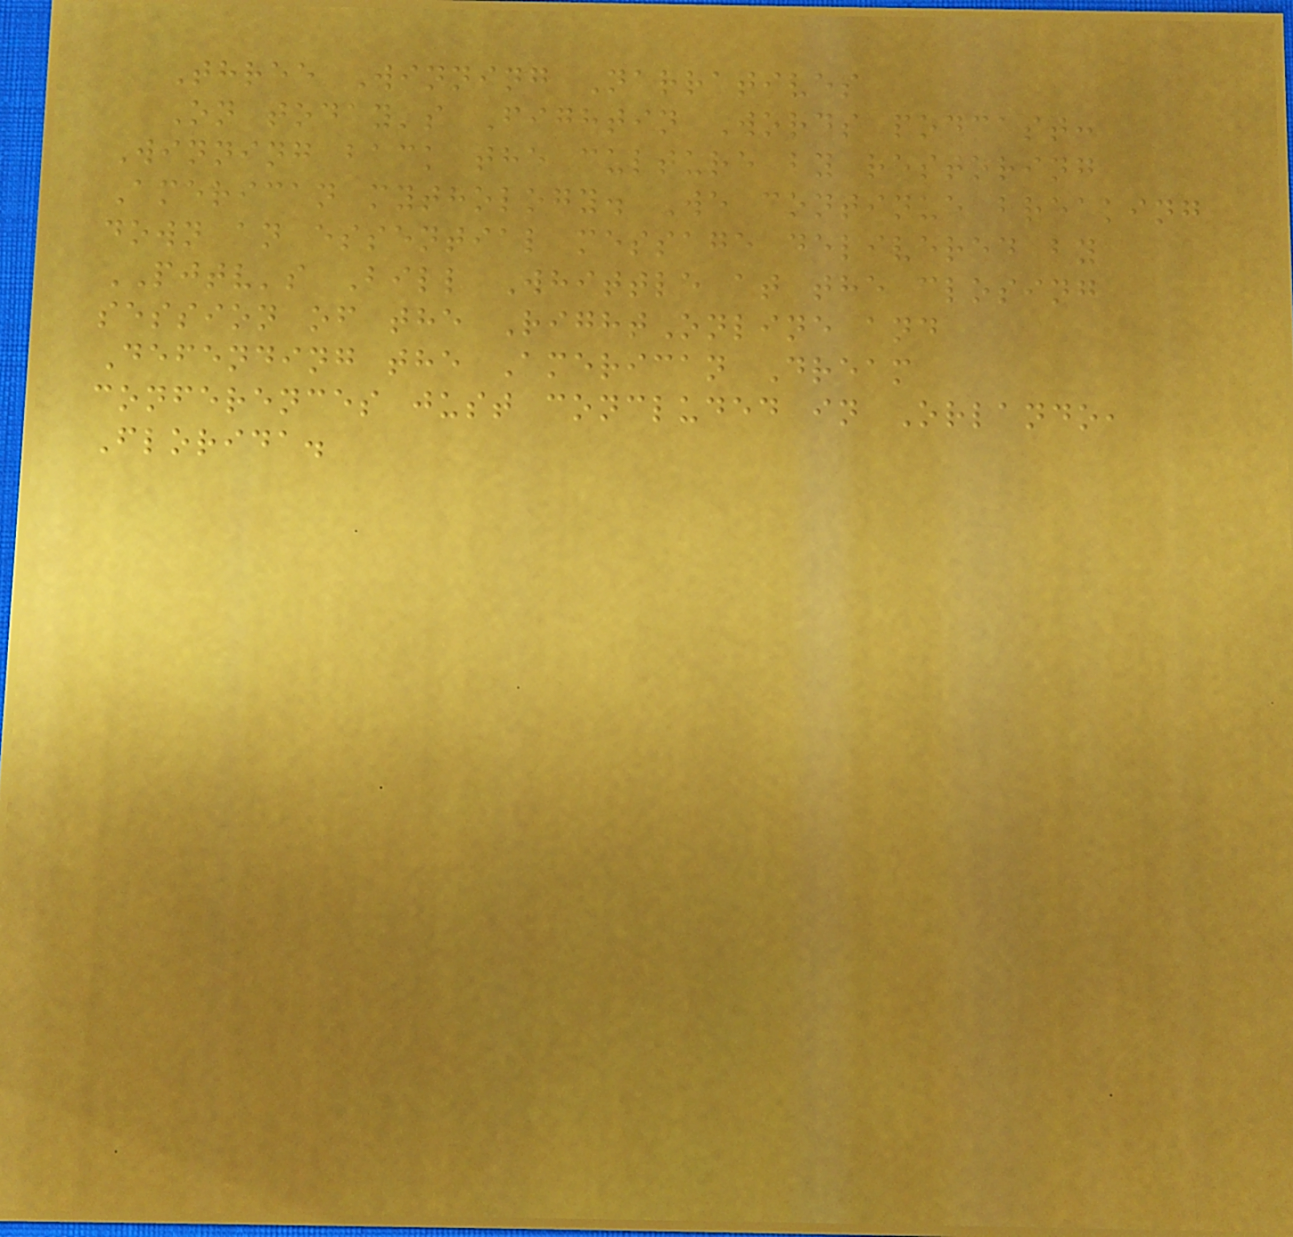Three Winning Narratives
On today's Fightin Words podcast:
Winning back the culture by restoring
American mythology. We continue breaking
down an essential message delivered by
PJTV's Bill Whittle at the closing
session of the RightOnline and
Defending the American Dream
conferences just concluded in Orlando,
Florida.
